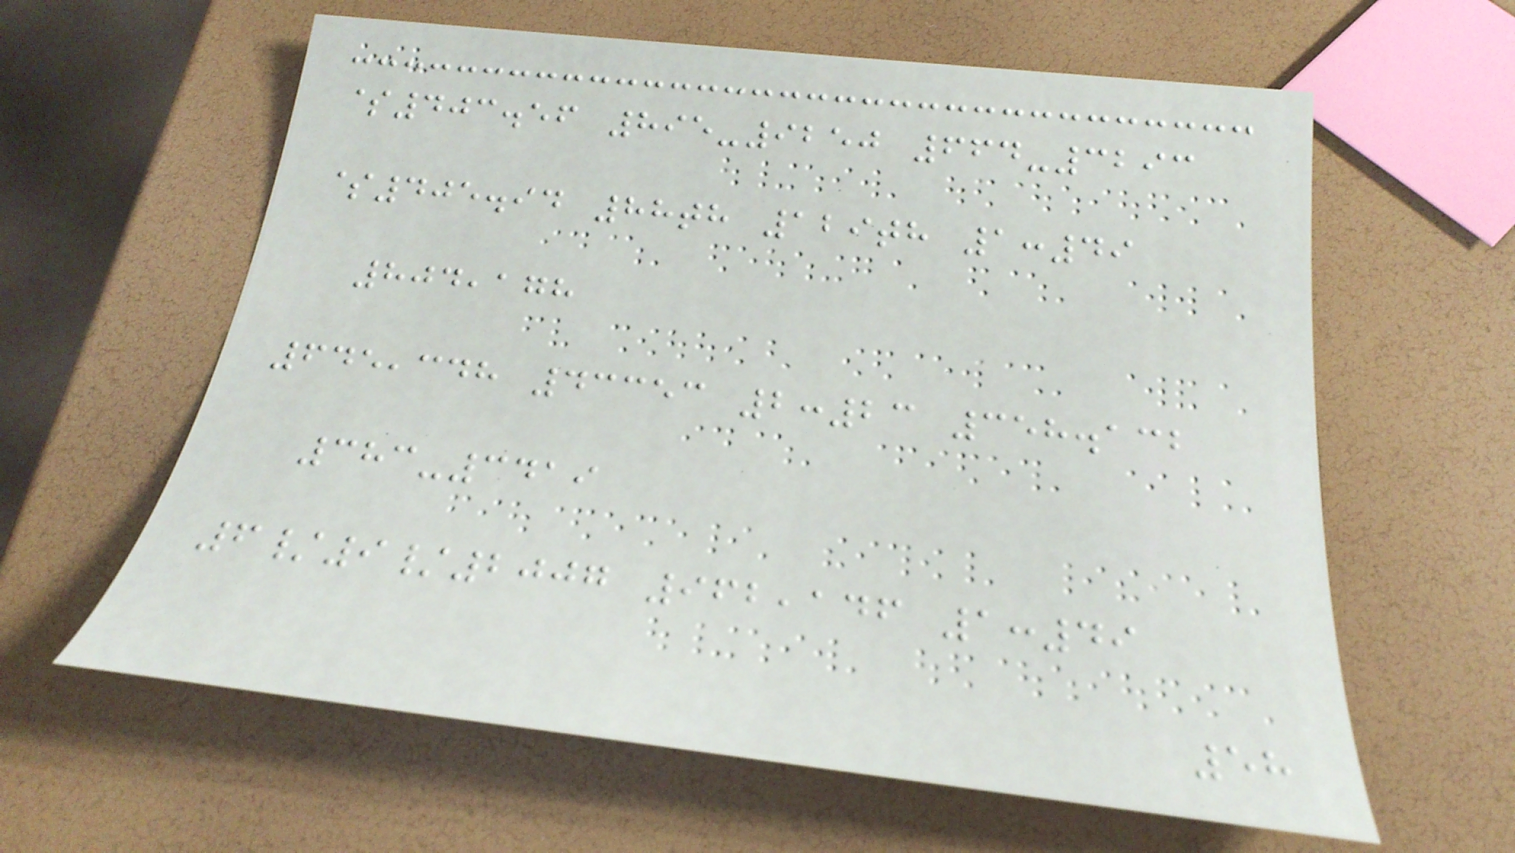$403.56 895-9250 664-3293
$405.94 88th 129th 1:49
804,178
645,348 43353 2:23 358.132
383-3419
6/9/2007 962,146 1:49
58
